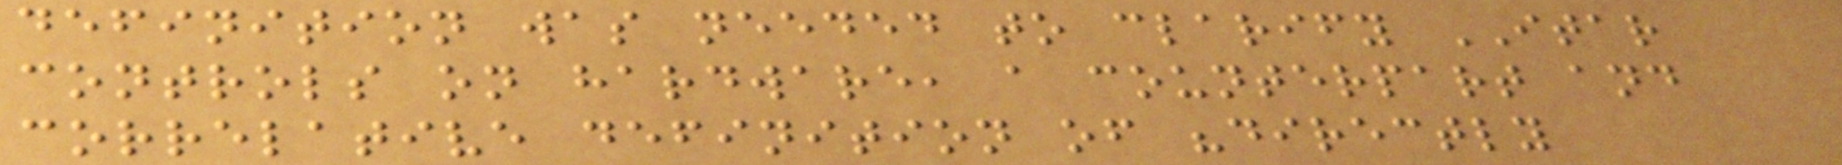definition was needed to clarify ITAR
controls on hardware, a counterpart and
correlative definition of "directly
